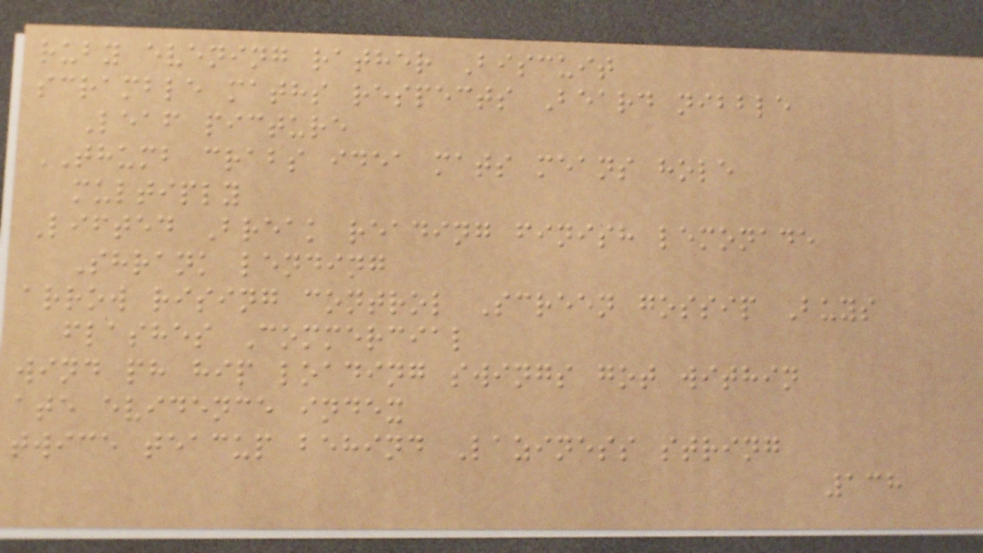ruby evening rather Biscuit
scramble maths respects Beard nibble
Leaf picture
THUMB crabs idea mats means hole
multiply
Lifted Break reading finish lemonade
Shrank lending
arrow rising control Screen gossip Buys
flashes Commercial
wind ph hip loading swings got within
ate evidence index
twice teacup behind Laziness string
138
